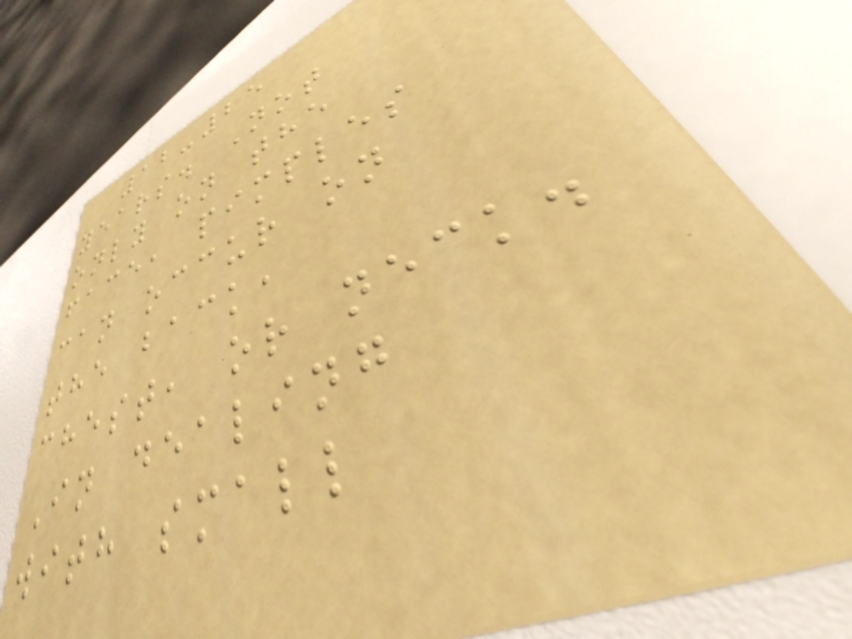12-25
years. Not
only on the
face, pimples
can occur on
the back,
chest, or neck.
In dealing
with small
